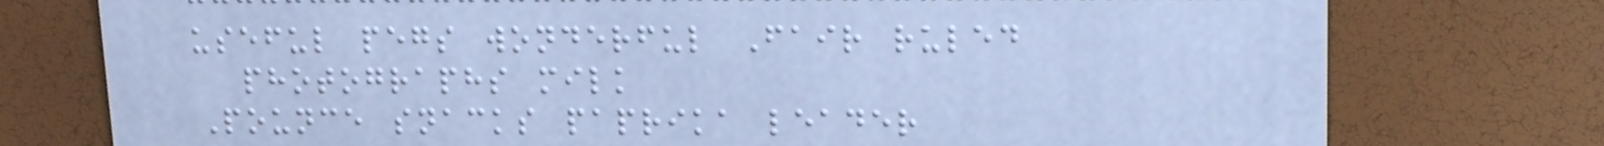useful pegs wonderful Fair ruled
photographs milk
Pounce snacks paprika leader
